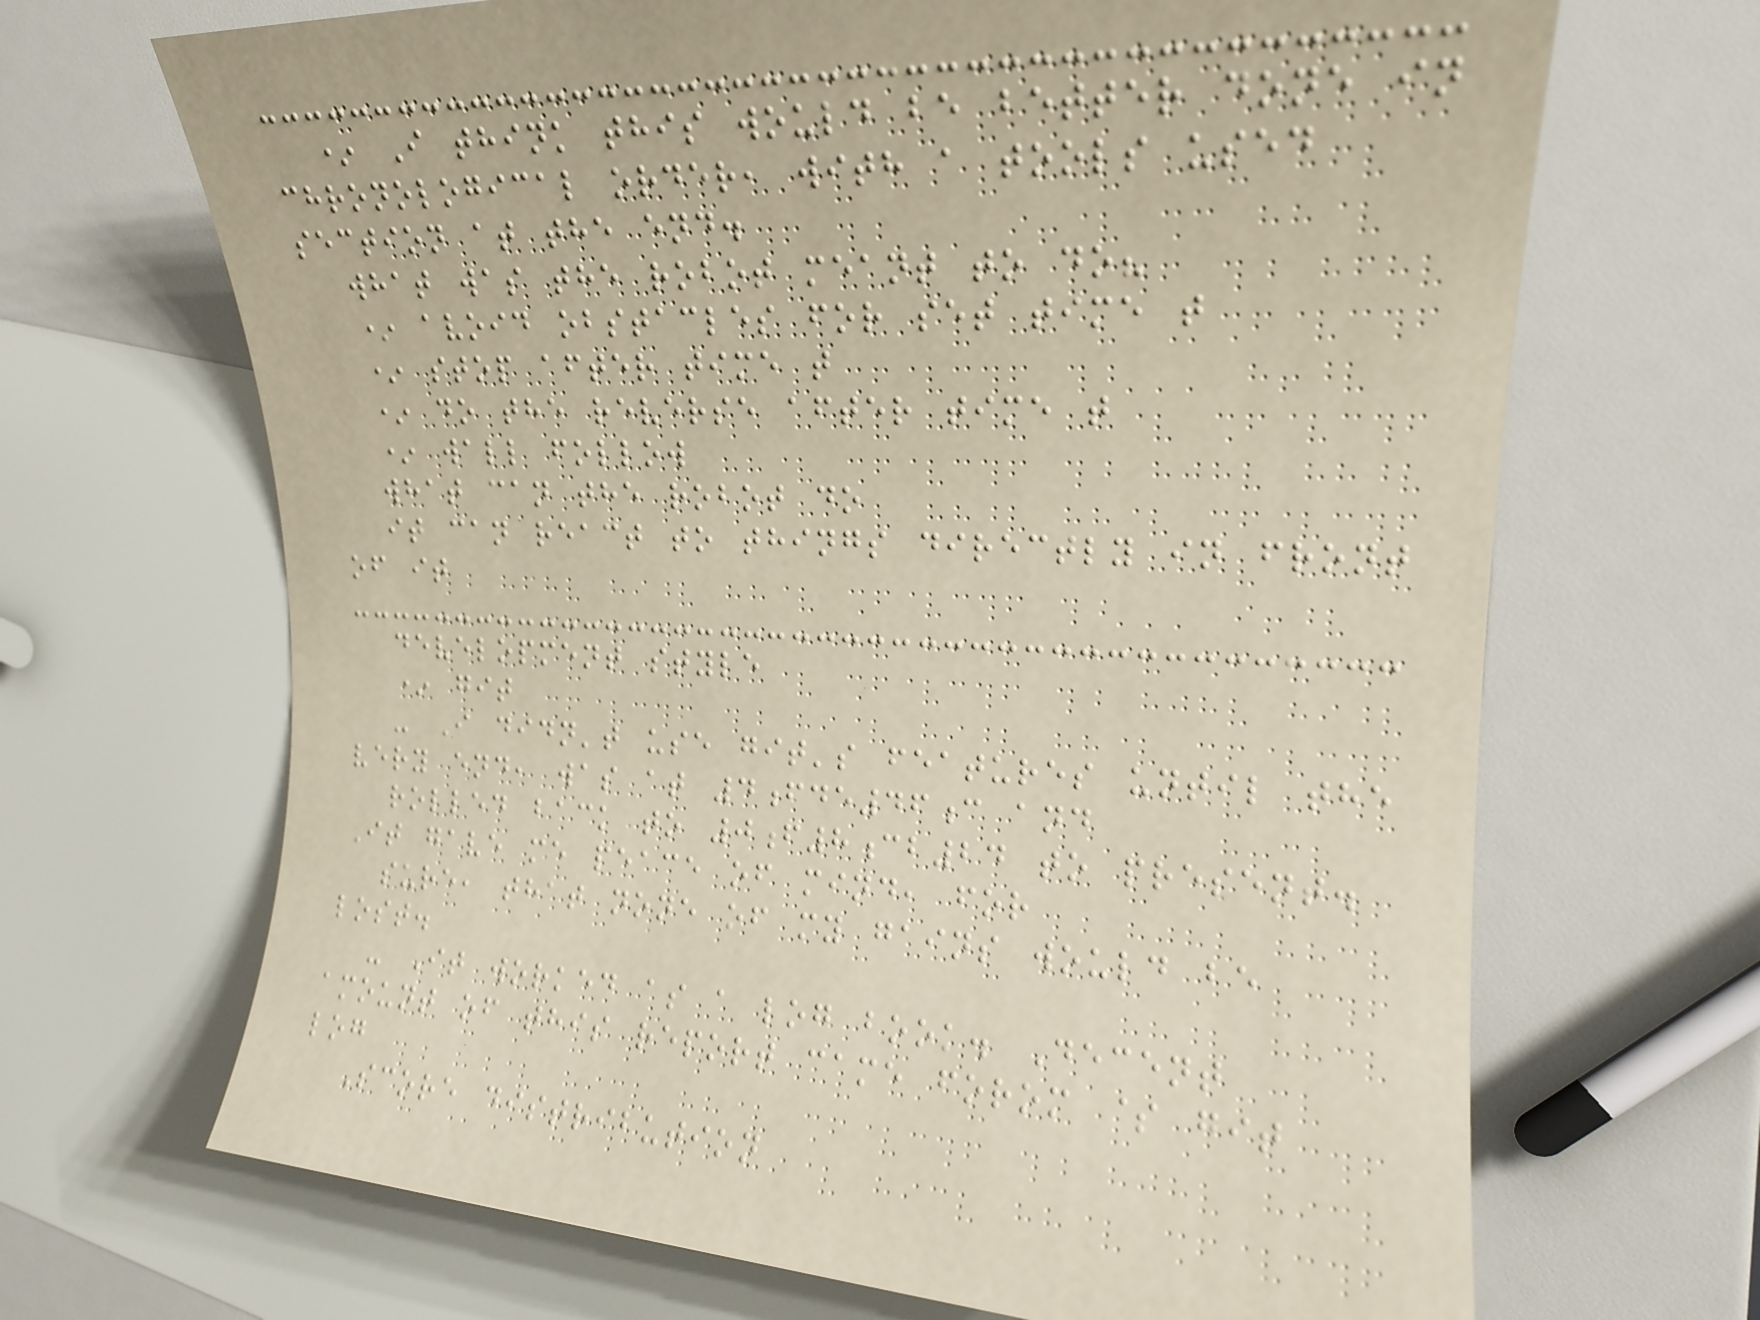* I think this would be better done in
chronological order, with a tools used
section at the end.
what was the robot meant to do?
* avoid obstacles for set time t
* stop after time t
* do the reverse after time t
* wall follow
what can the robot do
it can react to things directly in front
of it
development style
* git
- I didn't use git's features until the
very end, was at 4fde46c and
rolled back to 0f8cb24 to present.
It gave me peace of mind, for
sure, that none of my gains would be
lost.
- It worked as a log book. Decent
amount of this report came forom $ git
log
Score distribution
